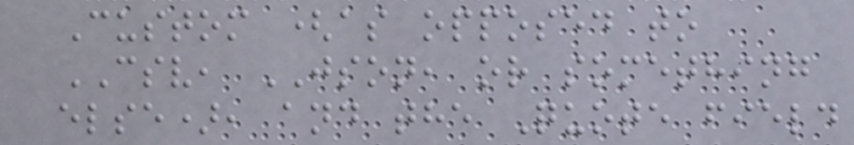Custom (as opposed to
CSV, JSON, or something
else), and the Quote field
